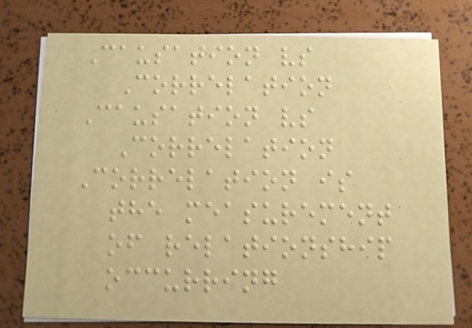Causation vs
Correlation
Causation vs
Correlation
Correlation is
the measurement
of relationship
occurring
